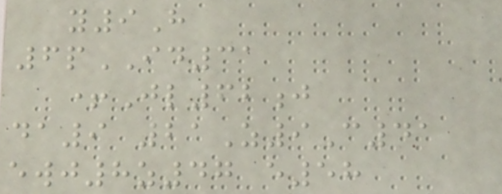y9H
6pID31
+Jl62j
da9 21Z9C41
ewj8z47 e58
